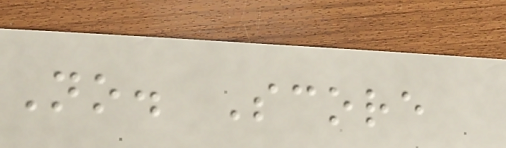No. Score
